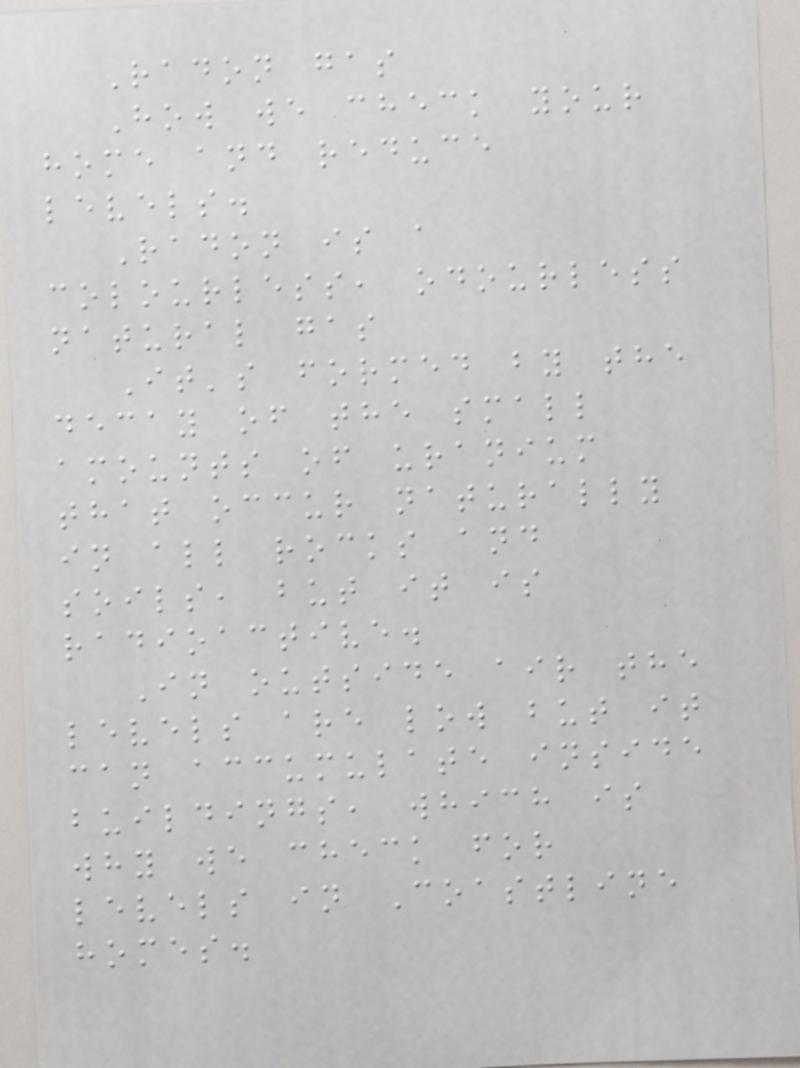Radon gas
How we check your
home and reduce
levels.
Radon is a
colourless, odourless
natural gas
It's formed by the
decay of the small
amounts of uranium
that occur naturally
in all rocks and
soils, but it is
radioactive.
In outside air the
levels are low but it
can accumulate inside
buildings, which is
why we check for
levels in Coastline
homes.
